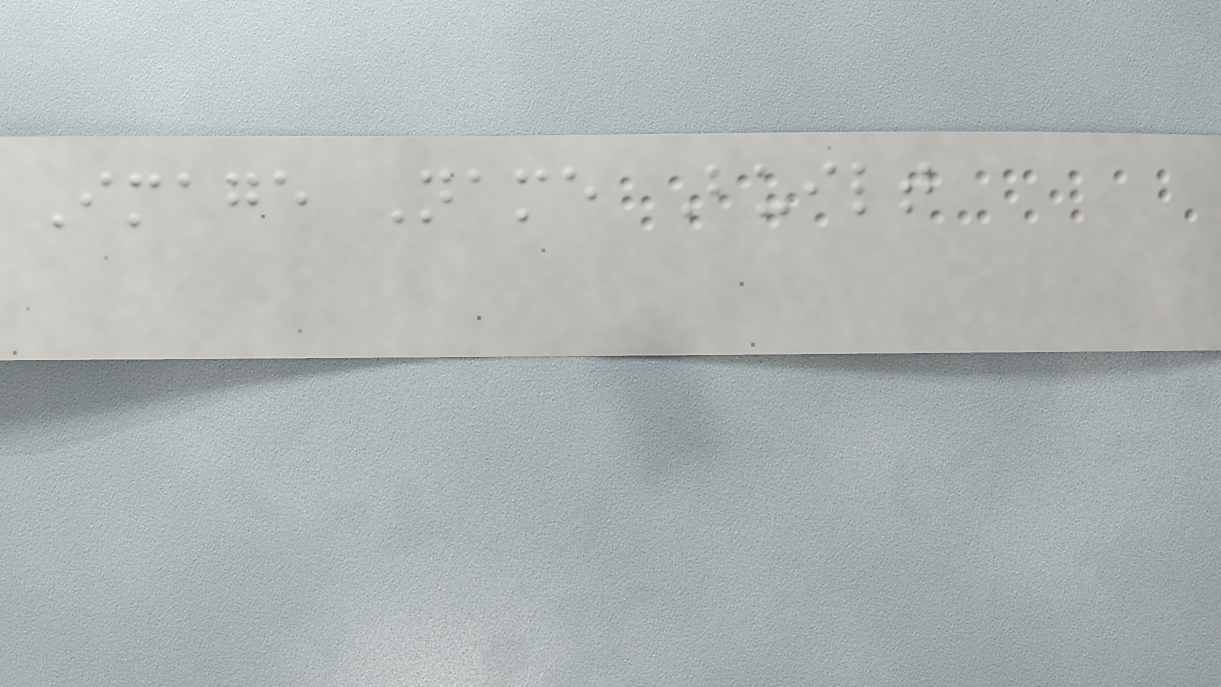Image Name Built
